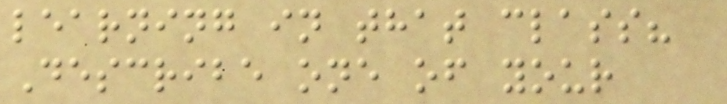learning in that class?
Describe one of your
